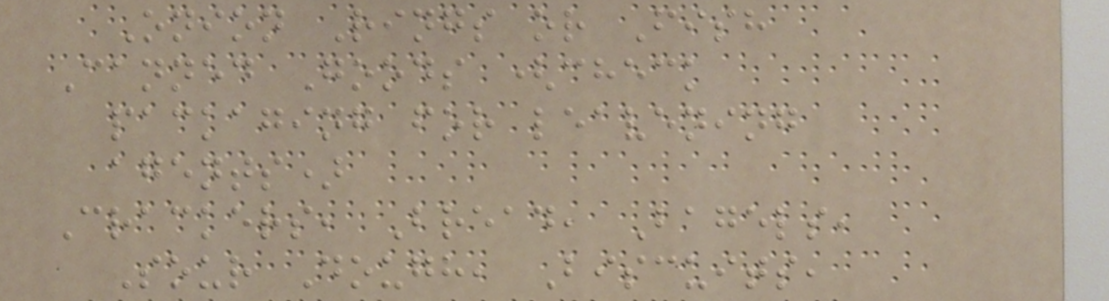Onion Rings or Fish
Canned Goods (check
packaging for leavening
agents)
Crackers, Bread, Bagels,
Sour Dough, Biscuits,
